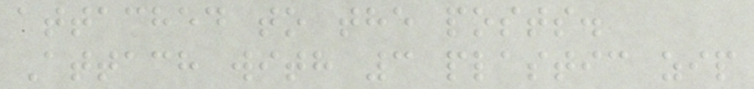attached to the posts.
Attach with 3 plastic zip
